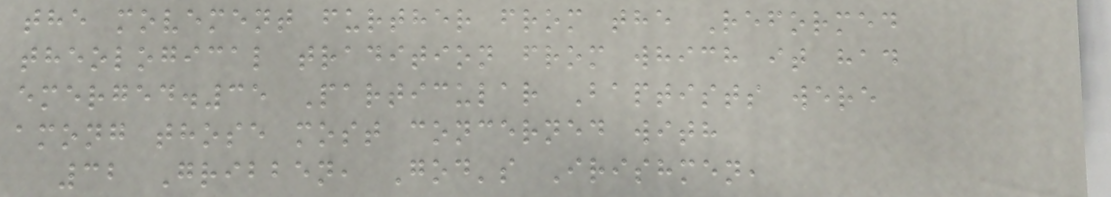the movement further from the Reformed
theological tradition from which it had
emerged.35 Particular Baptists were
among those most concerned with
32 Gribben, God's Irishmen,
